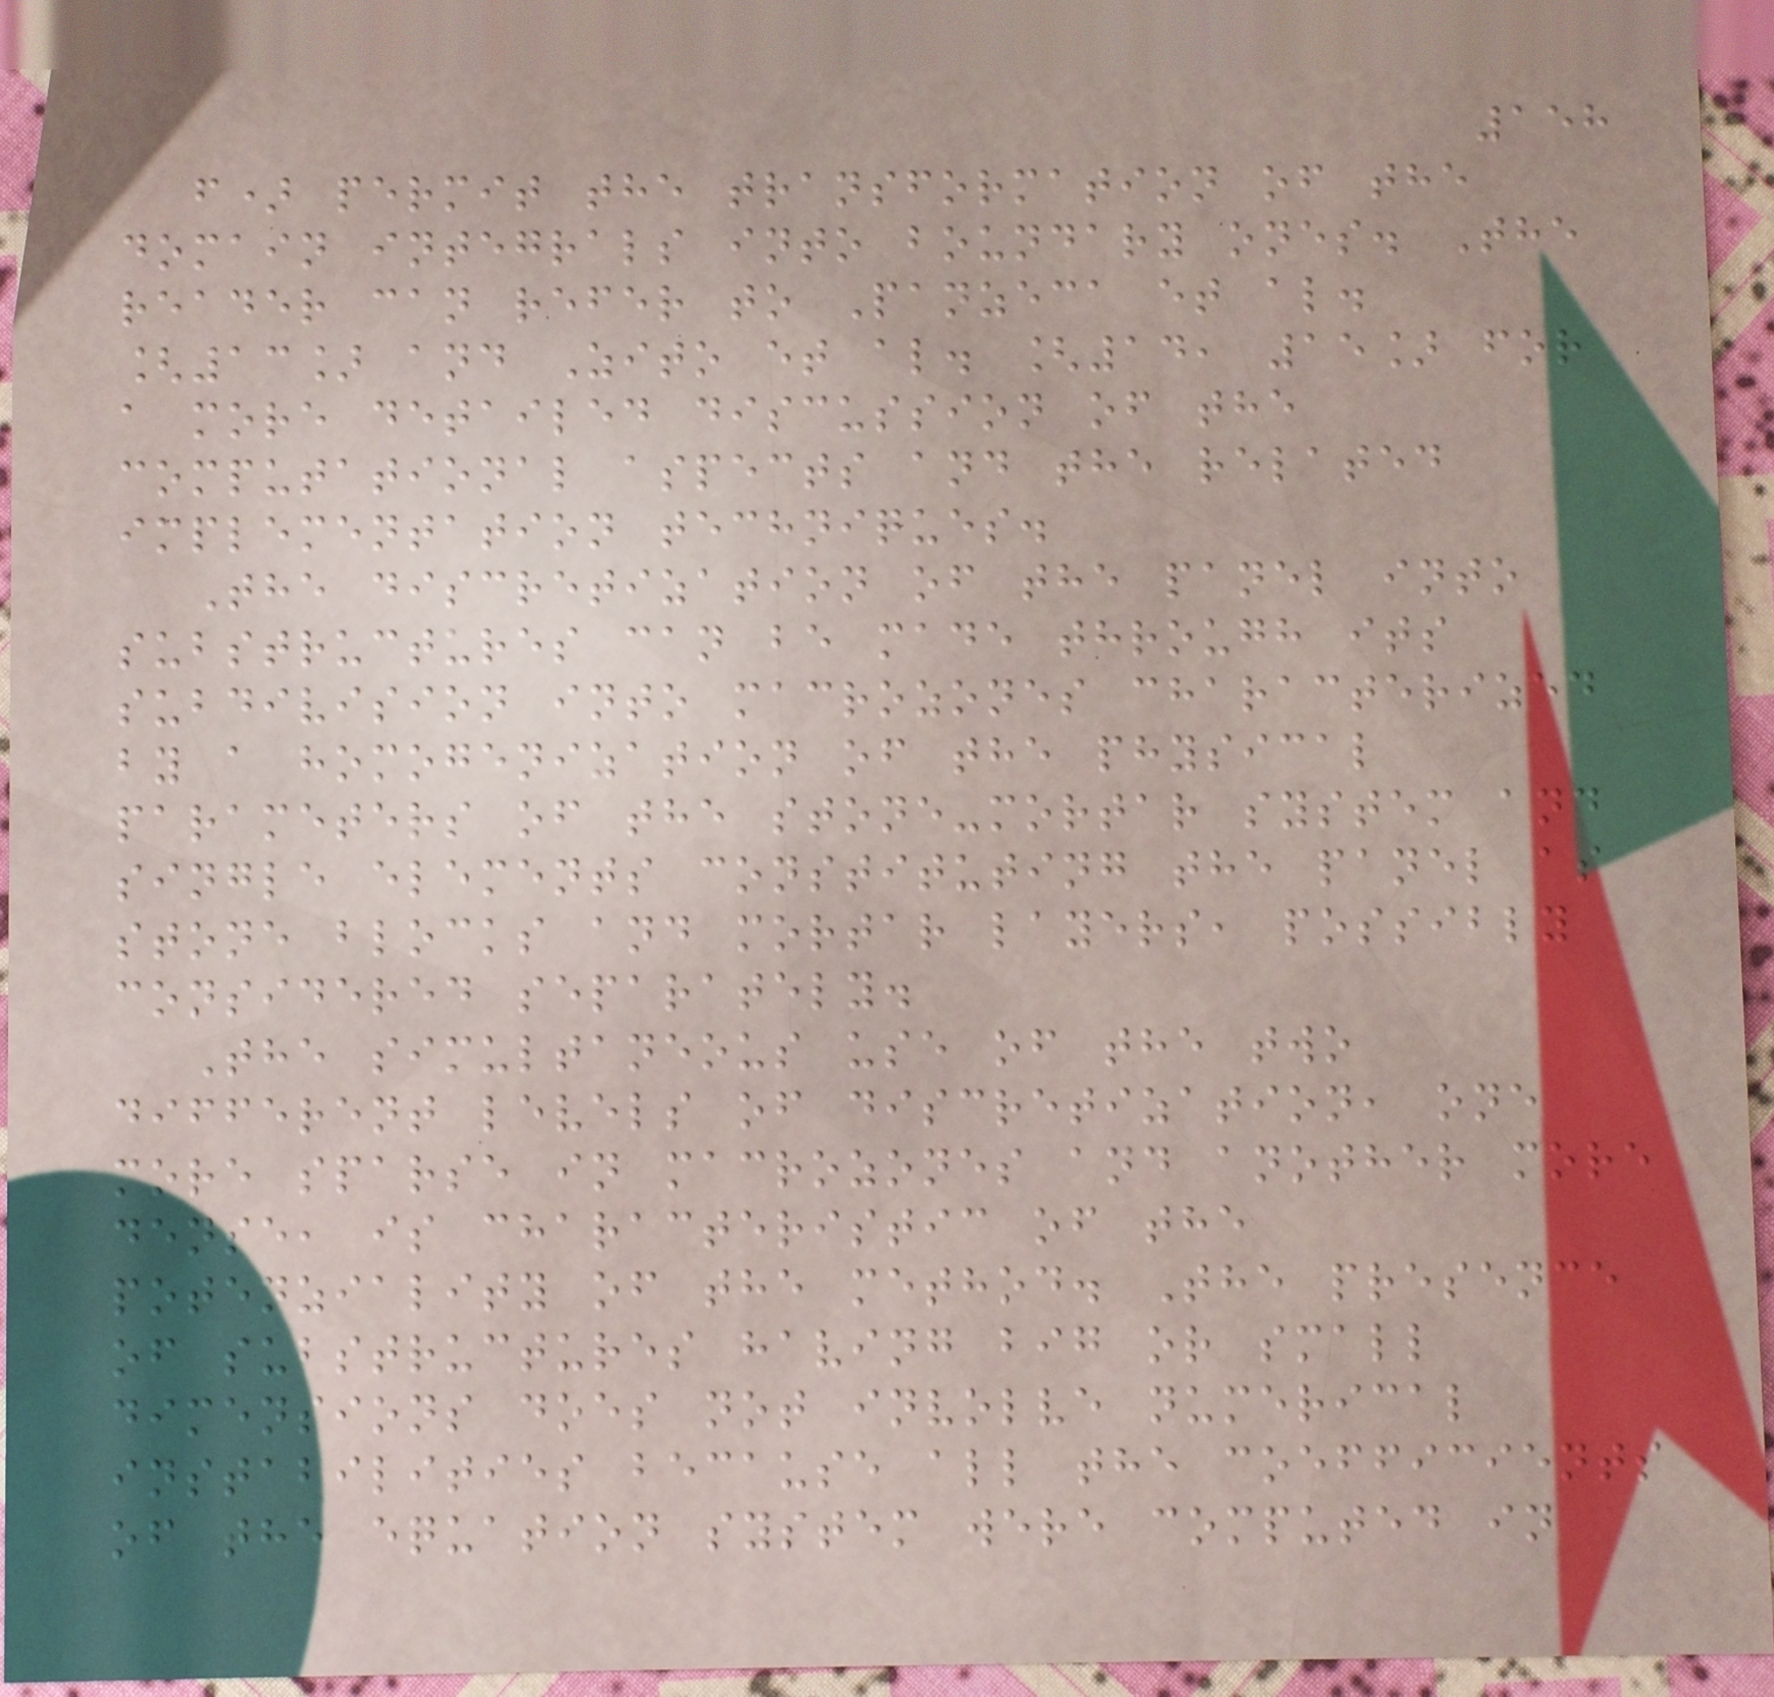158
f) permit the transformation of the
domain integrals into boundary ones. The
reader can refer to Panzeca et al.
[13] and Zito et al. [14, 15] for
a more detailed discussion of the
computational aspects and the related
implementation techniques.
The discretization of the panel into
substructures can be made through its
subdivision into macrozones characterized
by a homogenization of the physical
parameters of the stone-mortar system and
single elements constituting the panel as
stone blocks and mortar layers, possibly
considered separately.
The simultaneous use of the two
different levels of discretization, one
more sparse in macrozones and another more
dense, is characteristic of the
potenziality of the method. The presence
of substructures having big or small
dimensions does not involve numerical
instabilities because all the coefficients
of the equation system were computed in
